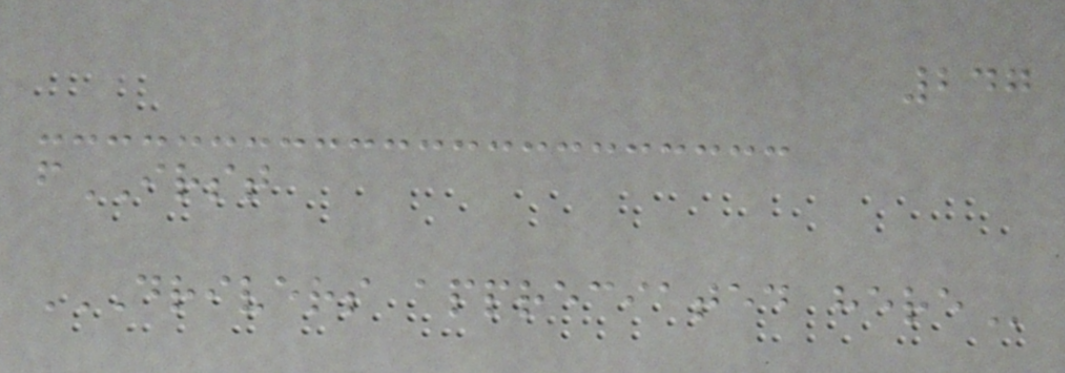247
fIRST
DRIVERS APPRECIATED HERE
